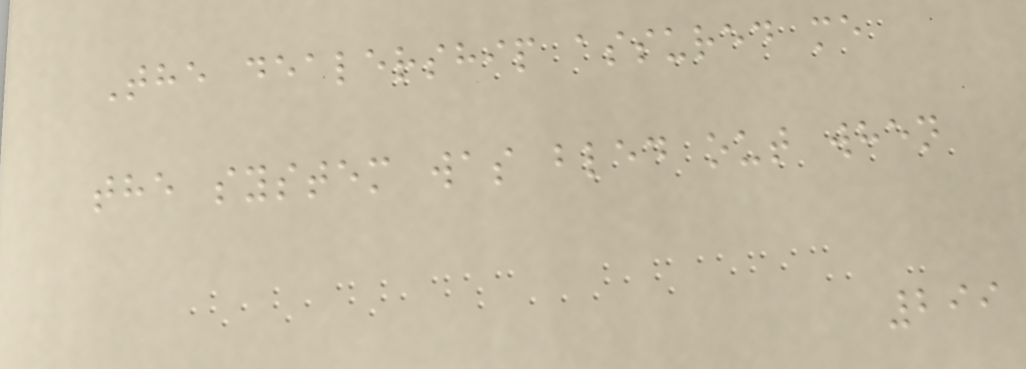The dealership assured me
the system was bled out when
299
